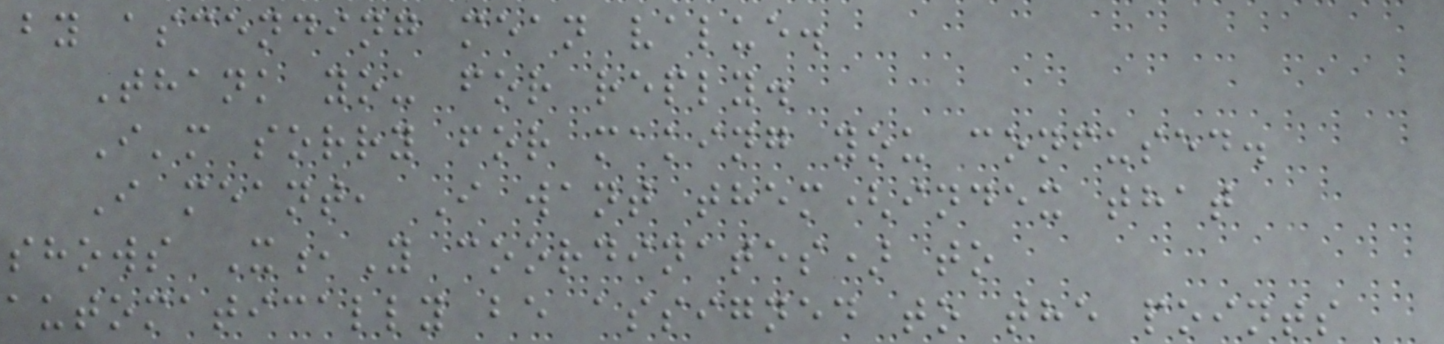by ascending mean value.
Thank you for reply.
I'm sorry for making you confused.
I meant, I want them(index that
shows X,Y coordinates) to
automatically be assigned to the points
